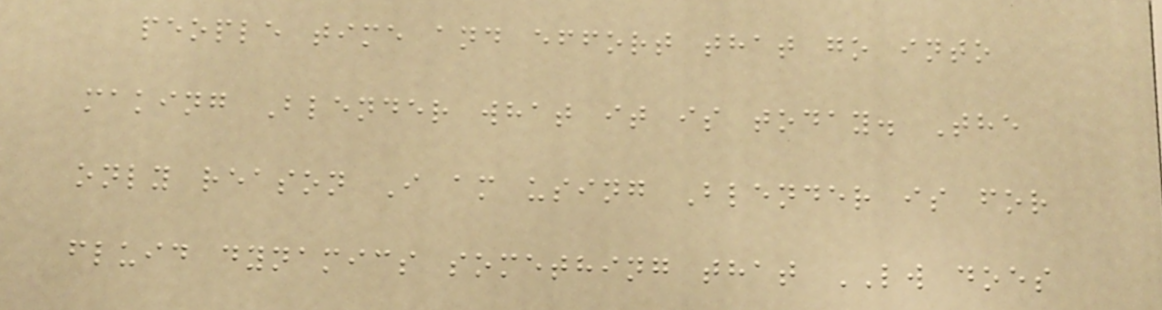people time and effort that go into
making Blender what it is today. The
only reason I am using Blender is for
fluid dynamics something that LW does
